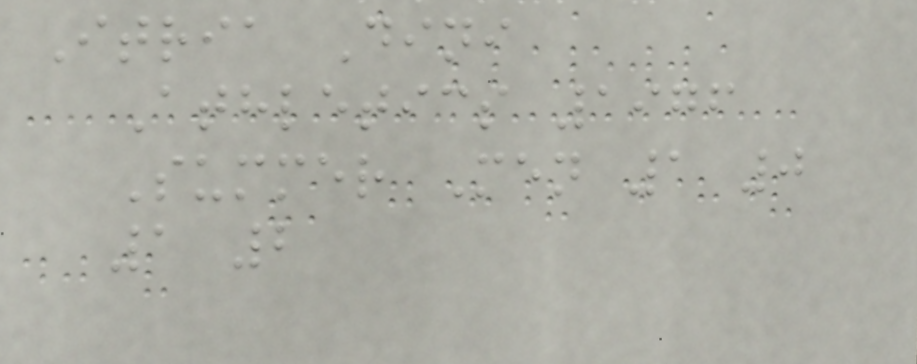Itria Dini
Athletics 1976
Summer Men 1 0
1 2
